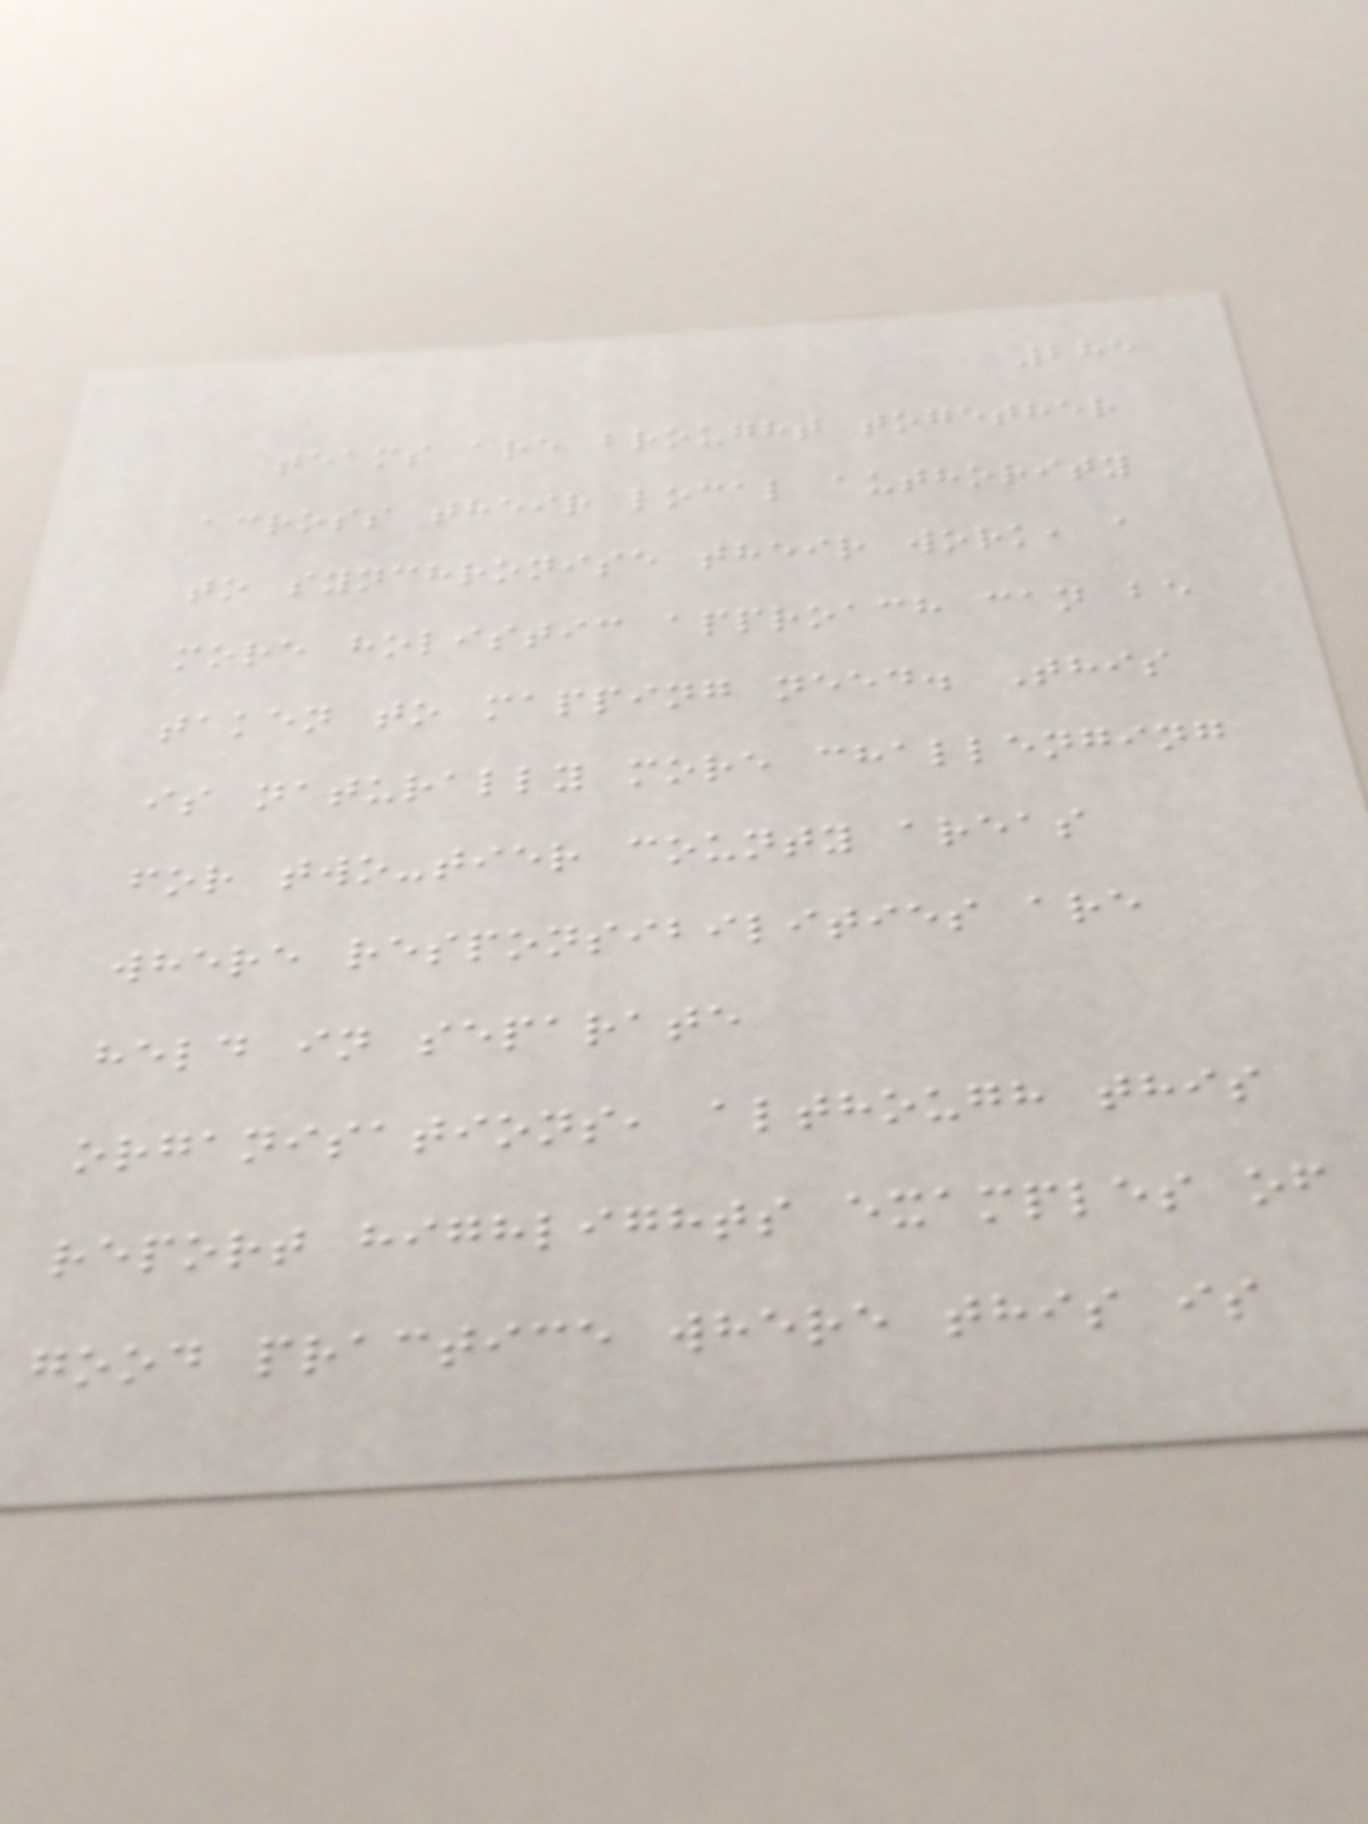285
teams are brought together
across their local authority
to synchronise their work, a
more holistic approach can be
taken to mapping need. This
is naturally more challenging
for two-tier county areas
where responsibilities are
held in separate
organisations, although this
report highlights examples of
good practice where this is
